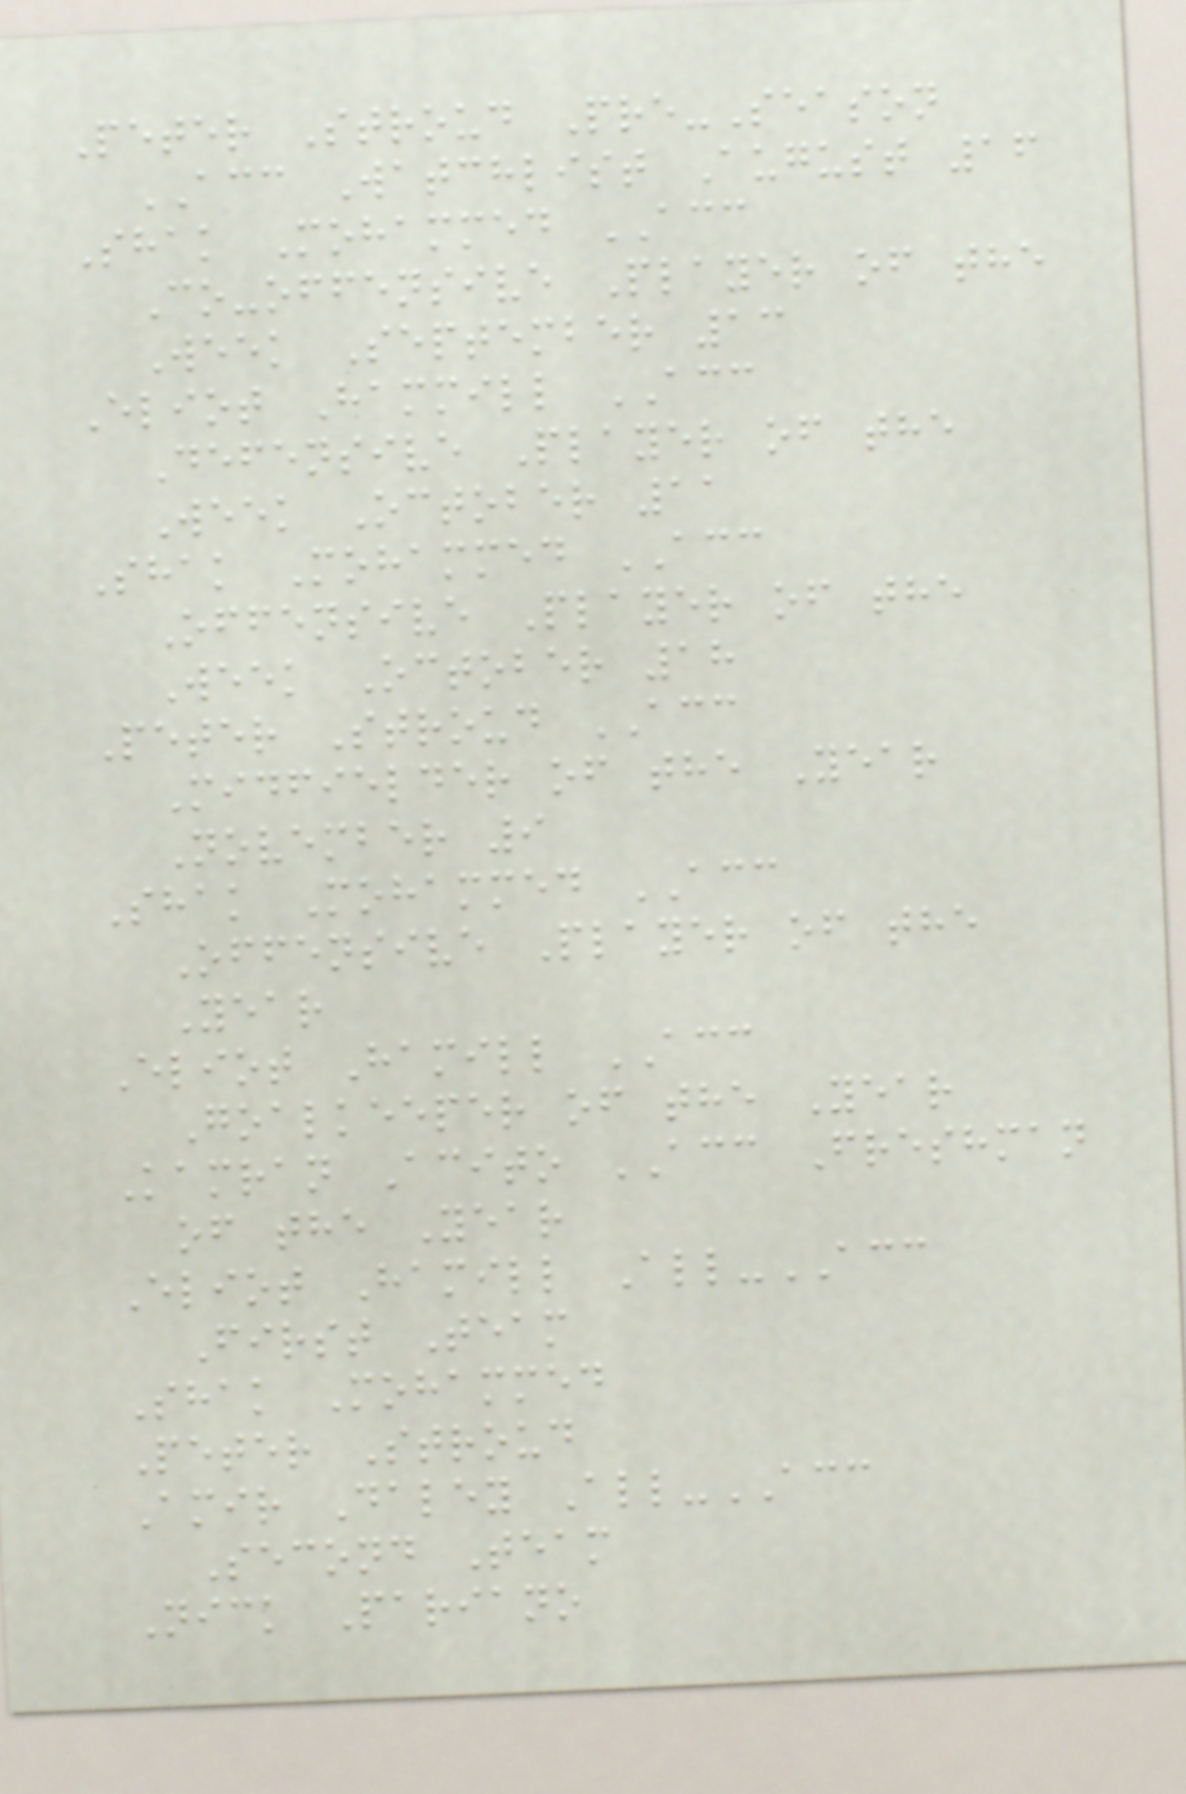Peter Stroud Pre-Season
ACC Watchlist August 16
Shak Mohammed ACC
Co-offensive Player of the
Week September 13
Eliot Hammill ACC
Defensive Player of the
Week October 11
Shak Mohammed ACC
Offensive Player of the
Week October 18
Peter Stroud ACC
Midfielder of the Year
November 9
Shak Mohammed ACC
Offensive Player of the
Year
Eliot Hamill ACC
Goalkeeper of the Year
Kamran Acito ACC Freshman
of the Year
Eliot Hamill All-ACC
First Team
Shak Mohammed
Peter Stroud
Amir Daley All-ACC
Second Team
Nick Pariano
